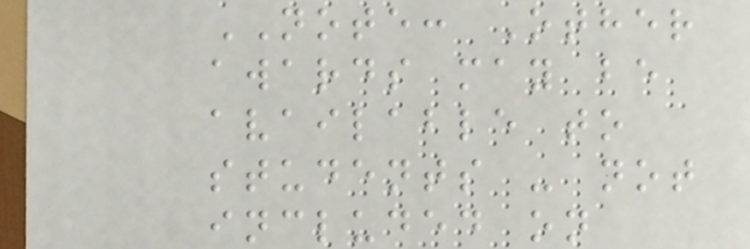NOTE: Other
awards may be
available to
students - not
included on
